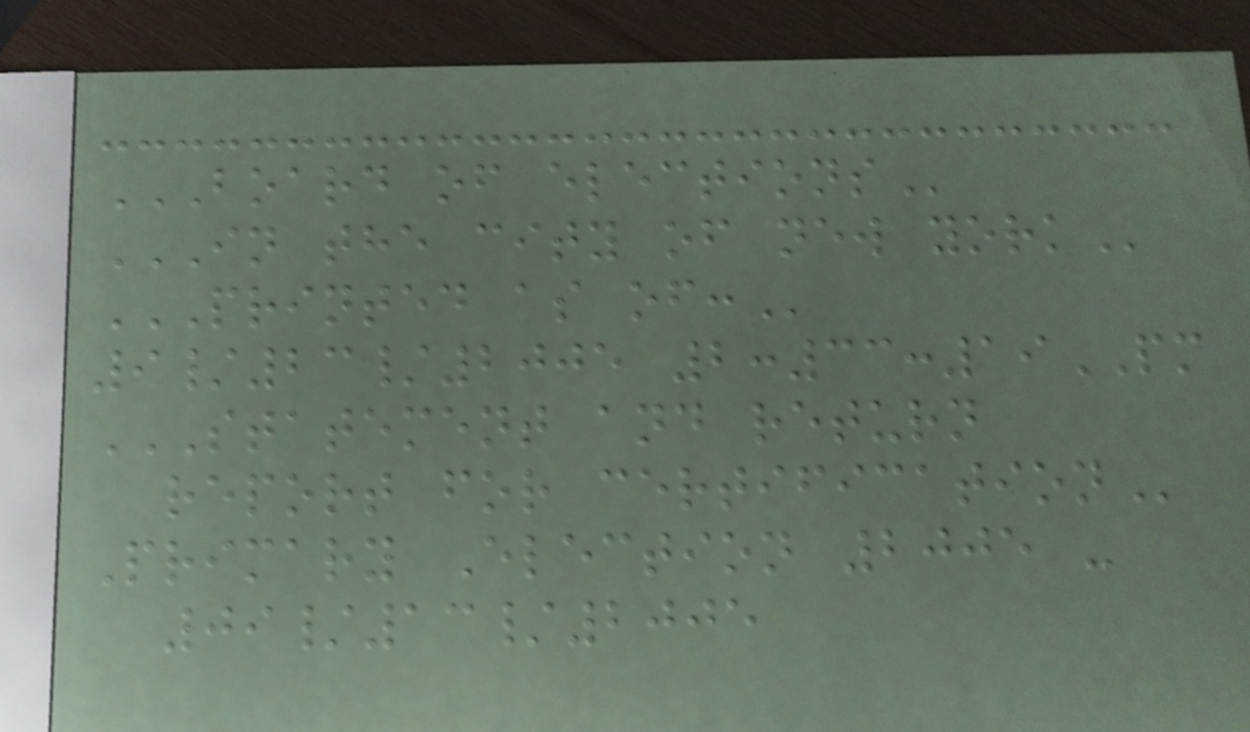BOARD OF ELECTIONS
IN THE CITY OF NEW YORK
PRINTED AS OF:
9/23/2005 2:33:19PM
STATEMENT AND RETURN
REPORT FOR CERTIFICATION
Primary Election 2005 -
09/13/2005
